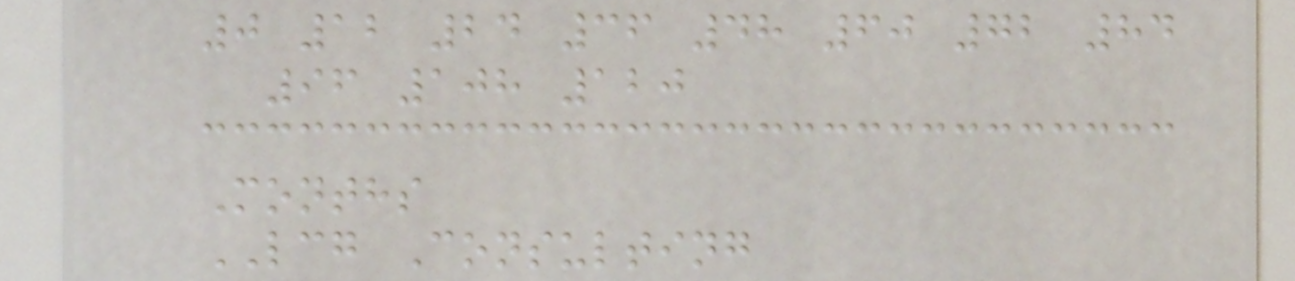0 12 24 36 48 60 72 84
96 108 120
Months
LCG Consulting
